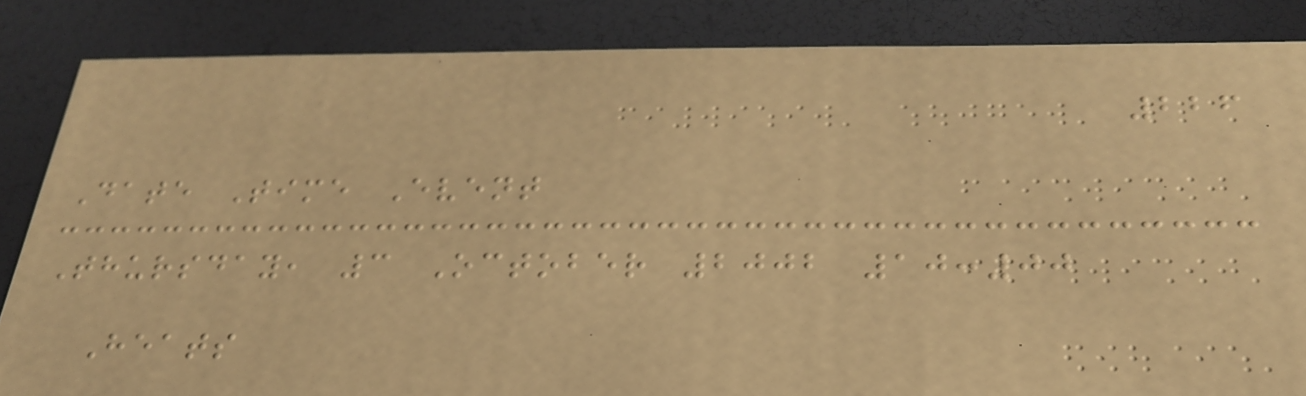226
Date Time Event
Thursday, 3 October 2002 10:00
Heats
